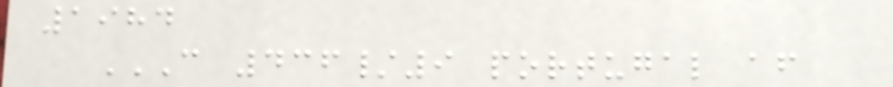1984
C 436/9 PORTUGAL AF
